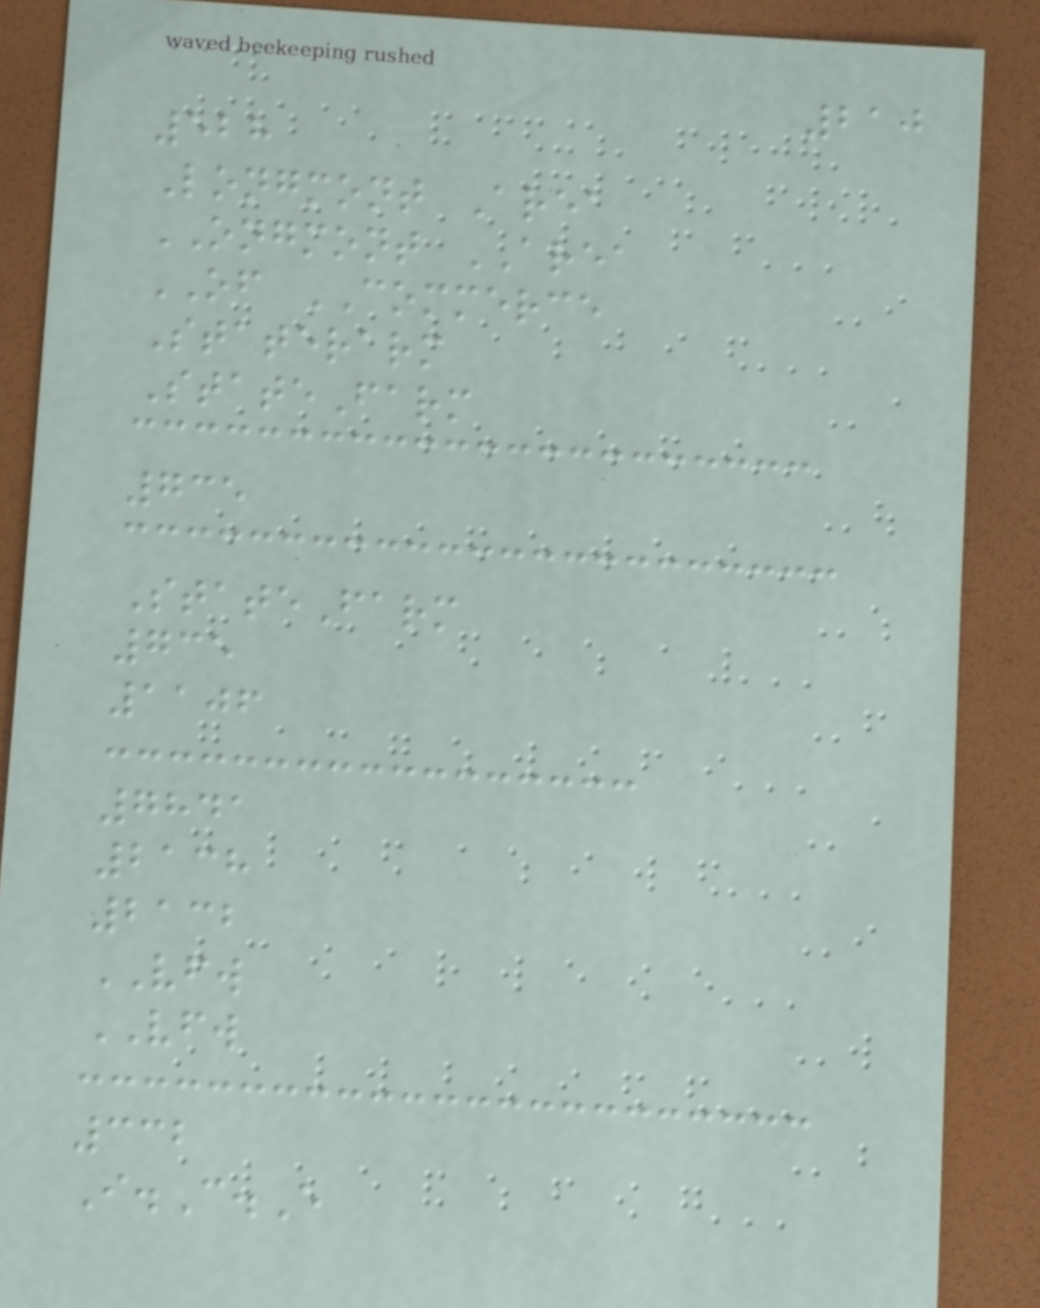210
528
Longmont Area
ONGMONT AREA
OF COMMERCE
Staterarm
StateFarm
735
StateFarm
735
1106
7841
2138
2132
VFW
VFW
332
I.C.E
